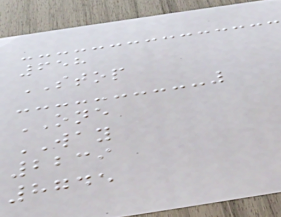658
STOP
ONE
WAY
2239
8745
